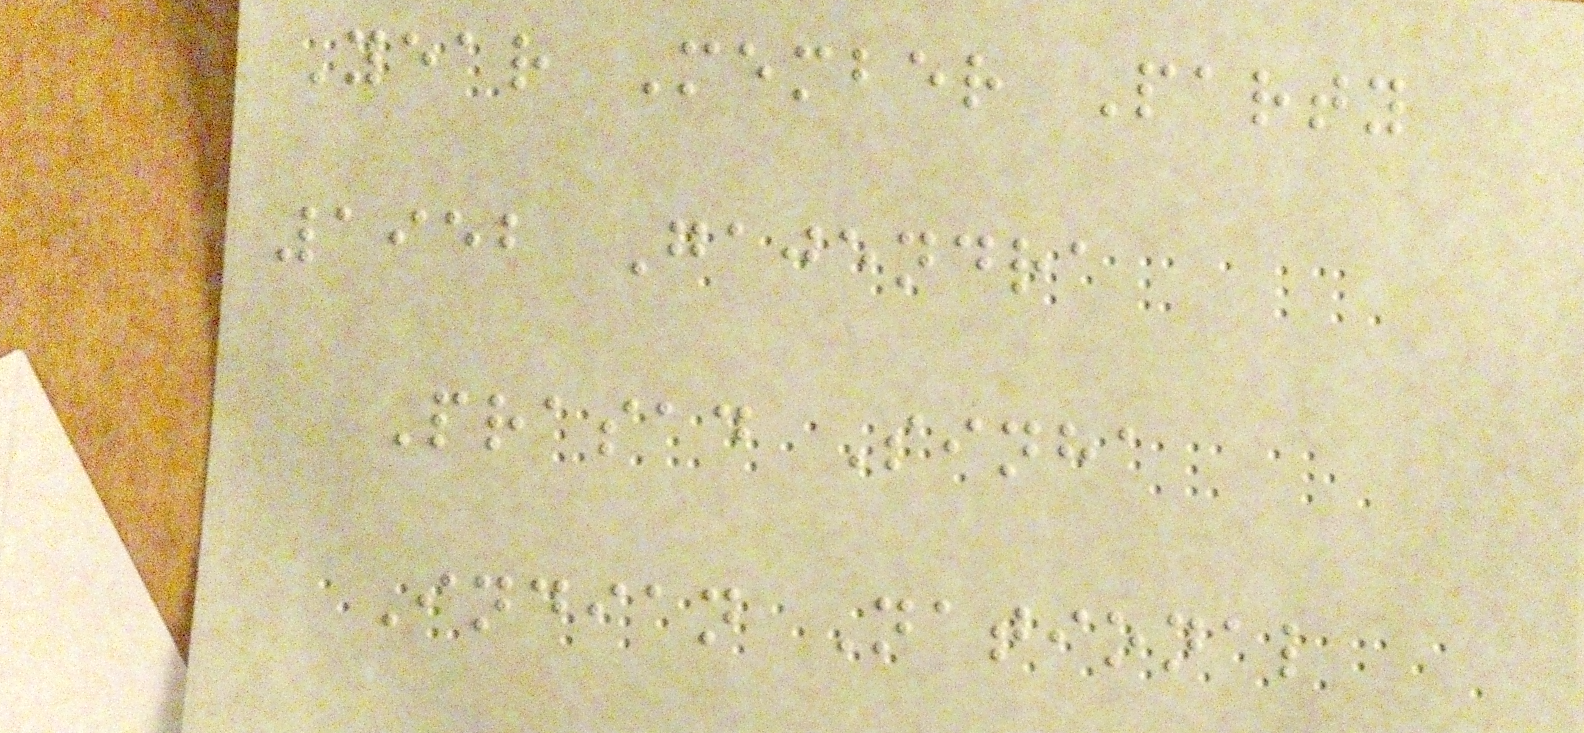Year Member Party
1952 Gajendra
Prasad Sinha
Indian National
